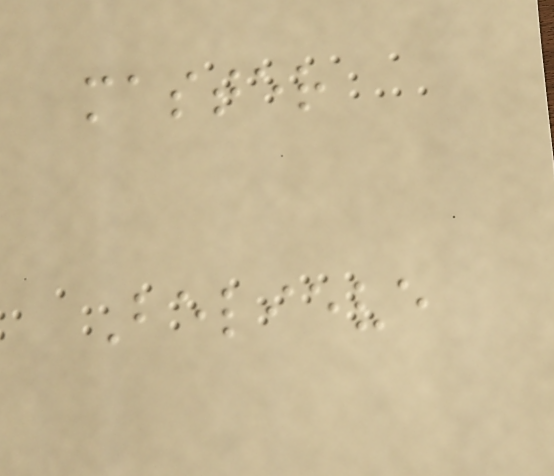master
Believe
